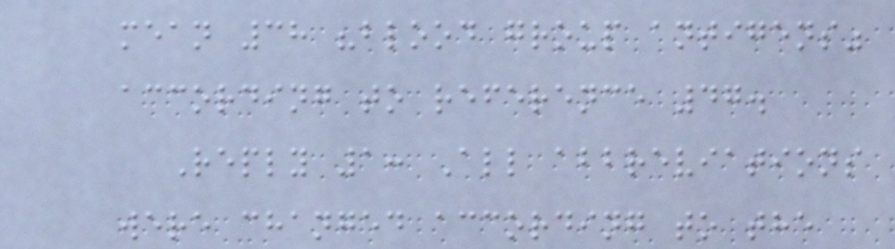mean 38 "blood group antigens"
according to reference 47.
Reply 1: All abbreviations
were changed according to the
